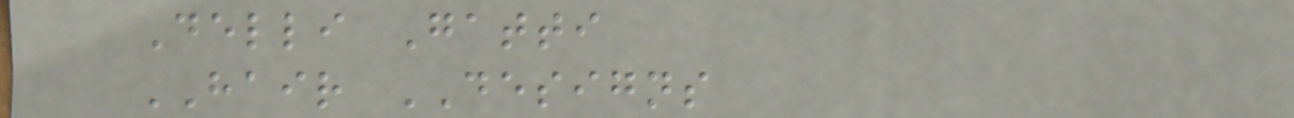Delli Gatti
HAIR DESIGNS
